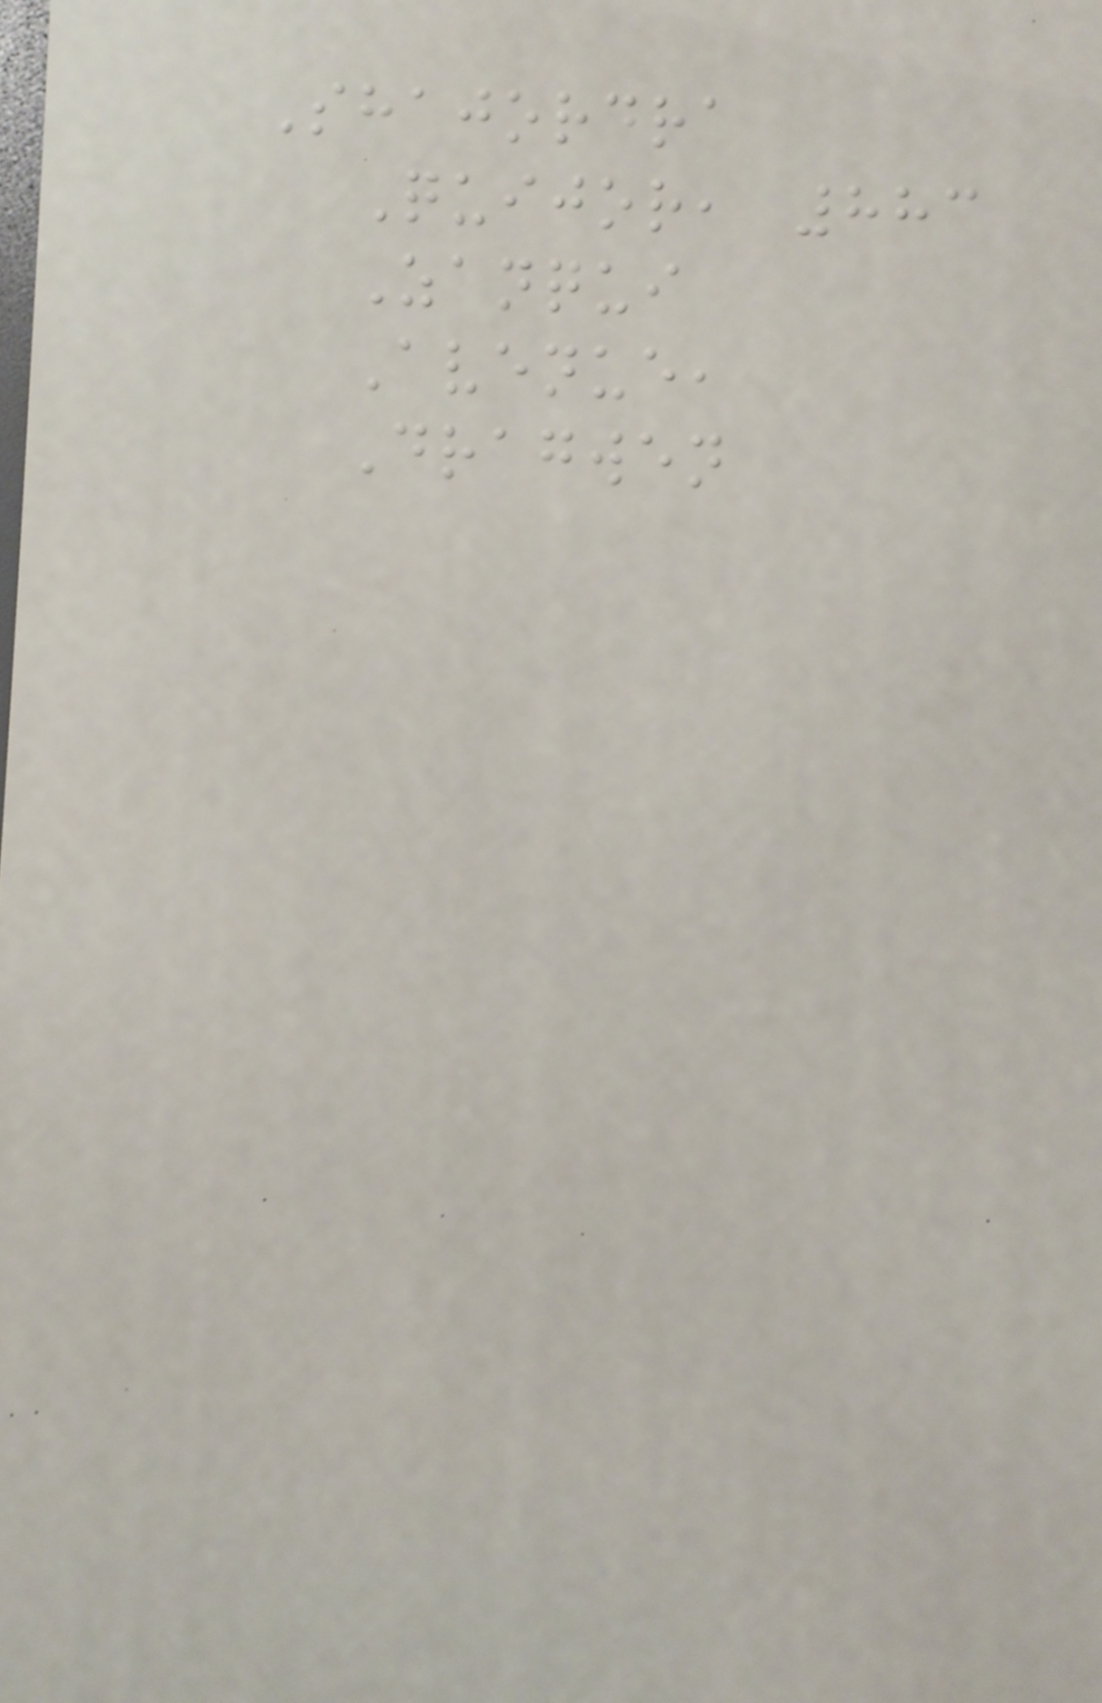Shajordra
Quijor, 883
Zanqui
Avenue,
Dragwen
